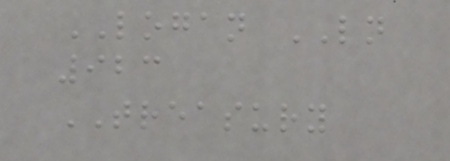LOGAN LN
923
TREASURY
